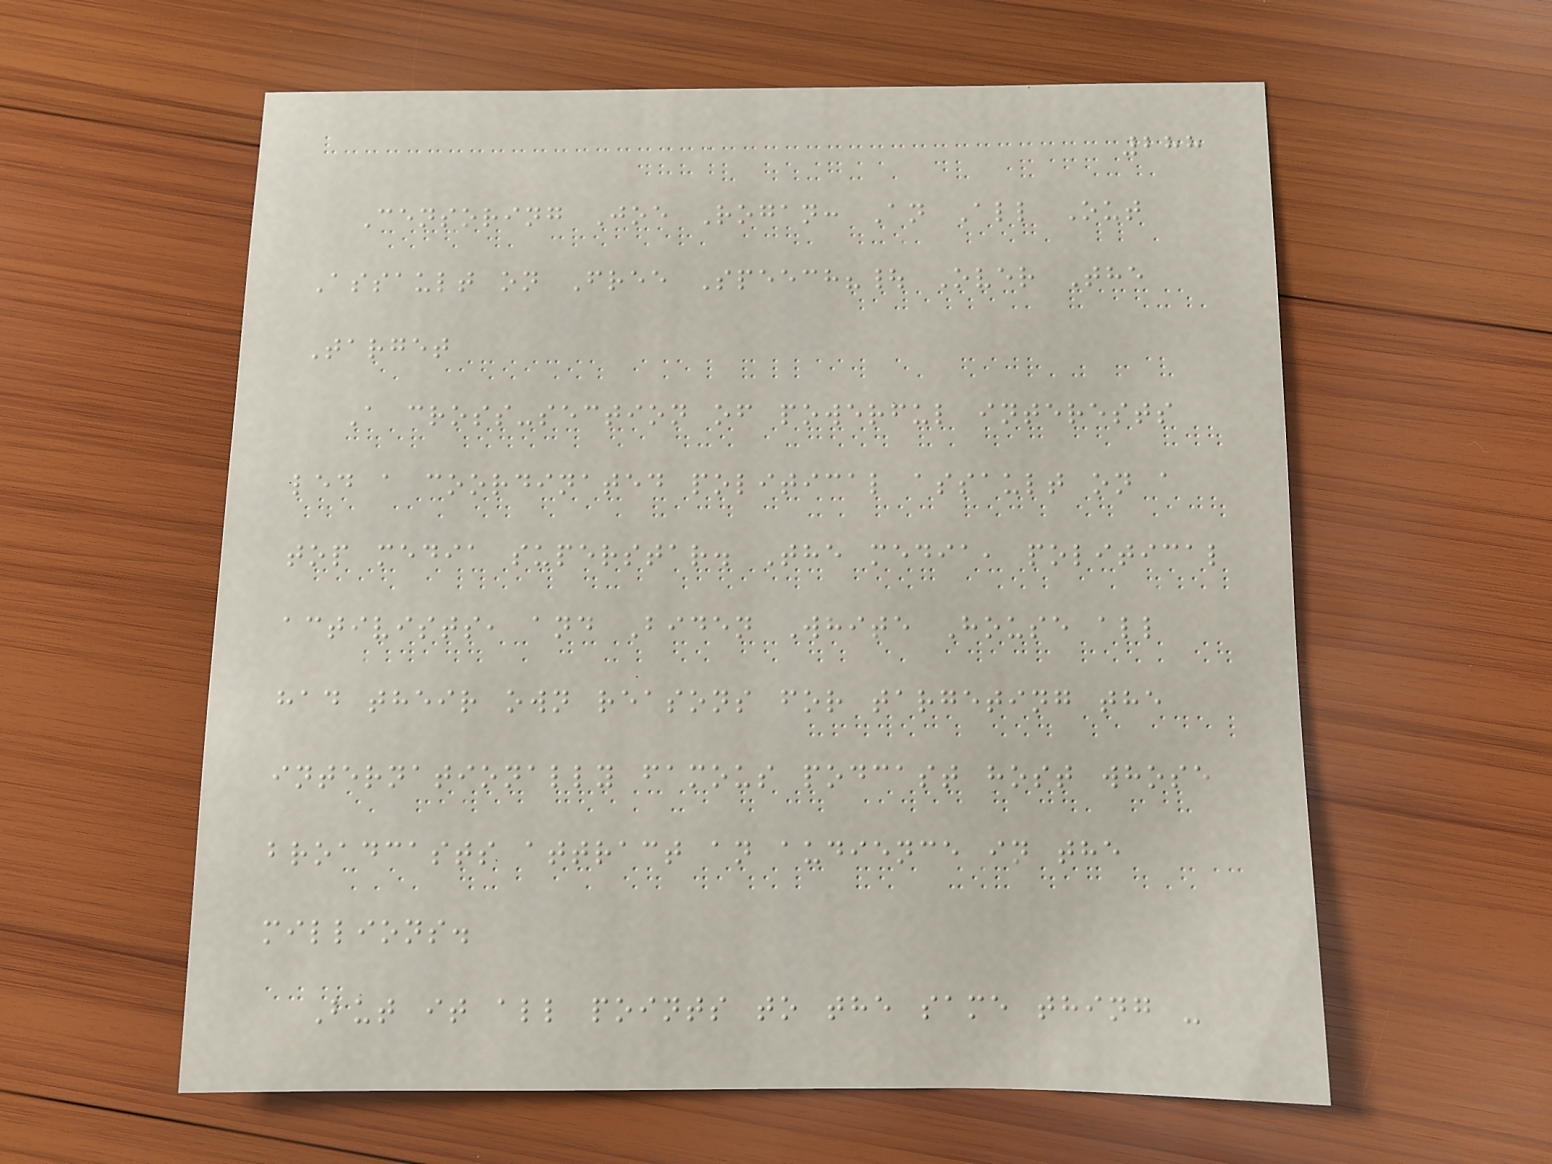288
Censoring Joe Rogan: An All Out
Assault on Free Speech?| Over The
Target
A cross-section of powerful interests
led a coordinated political assault on a
top media superstar. The media, political
activists, and Biden White House all
had their own reasons for targeting the
internationally famous podcast host whose
broadcasts attract an audience in the
millions.
But it all points to the same thing -
